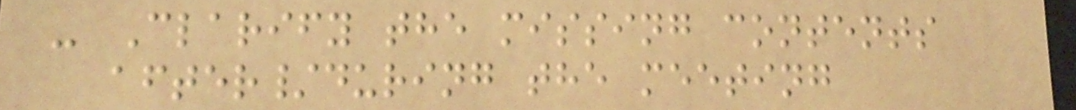- Clarify the missing contents
after/during the meeting
